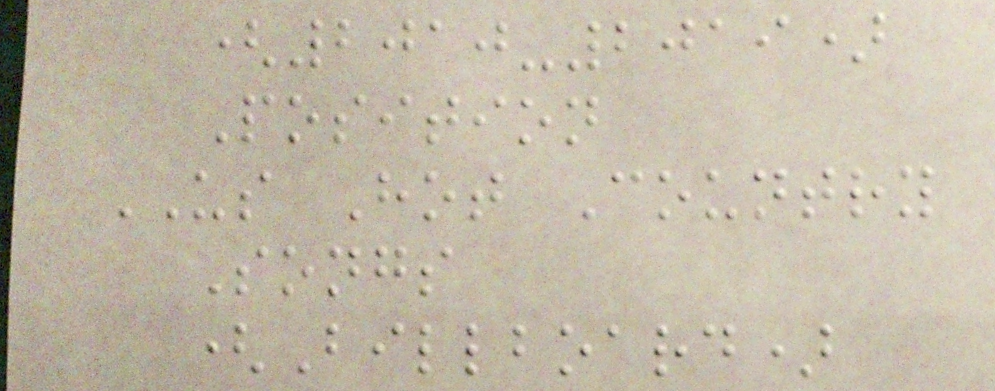(2010-2019)
Position
US Hot Country
Songs
(Billboard)
